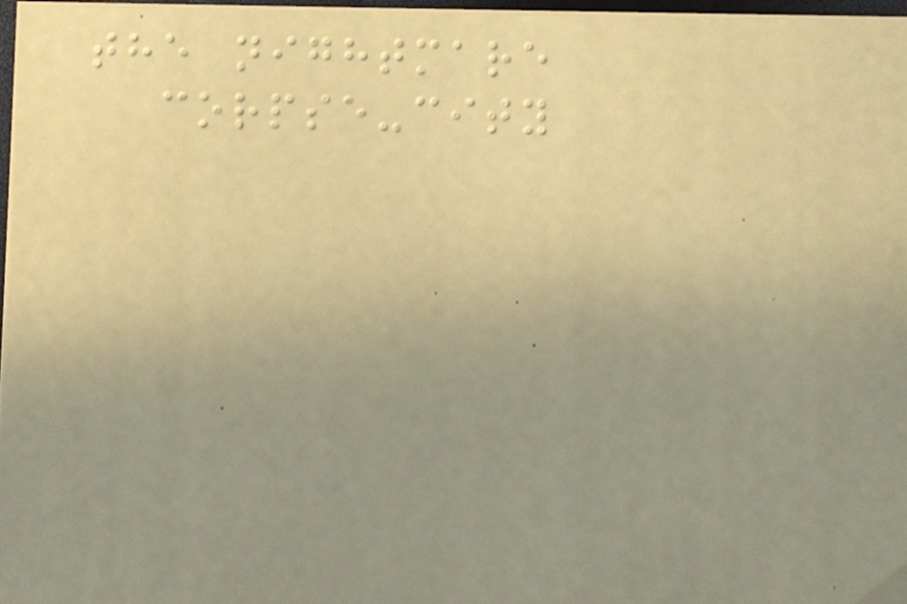the nightmare
corpse-city
